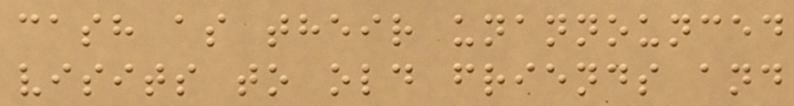cash as their unannounced
visits to old friends and
